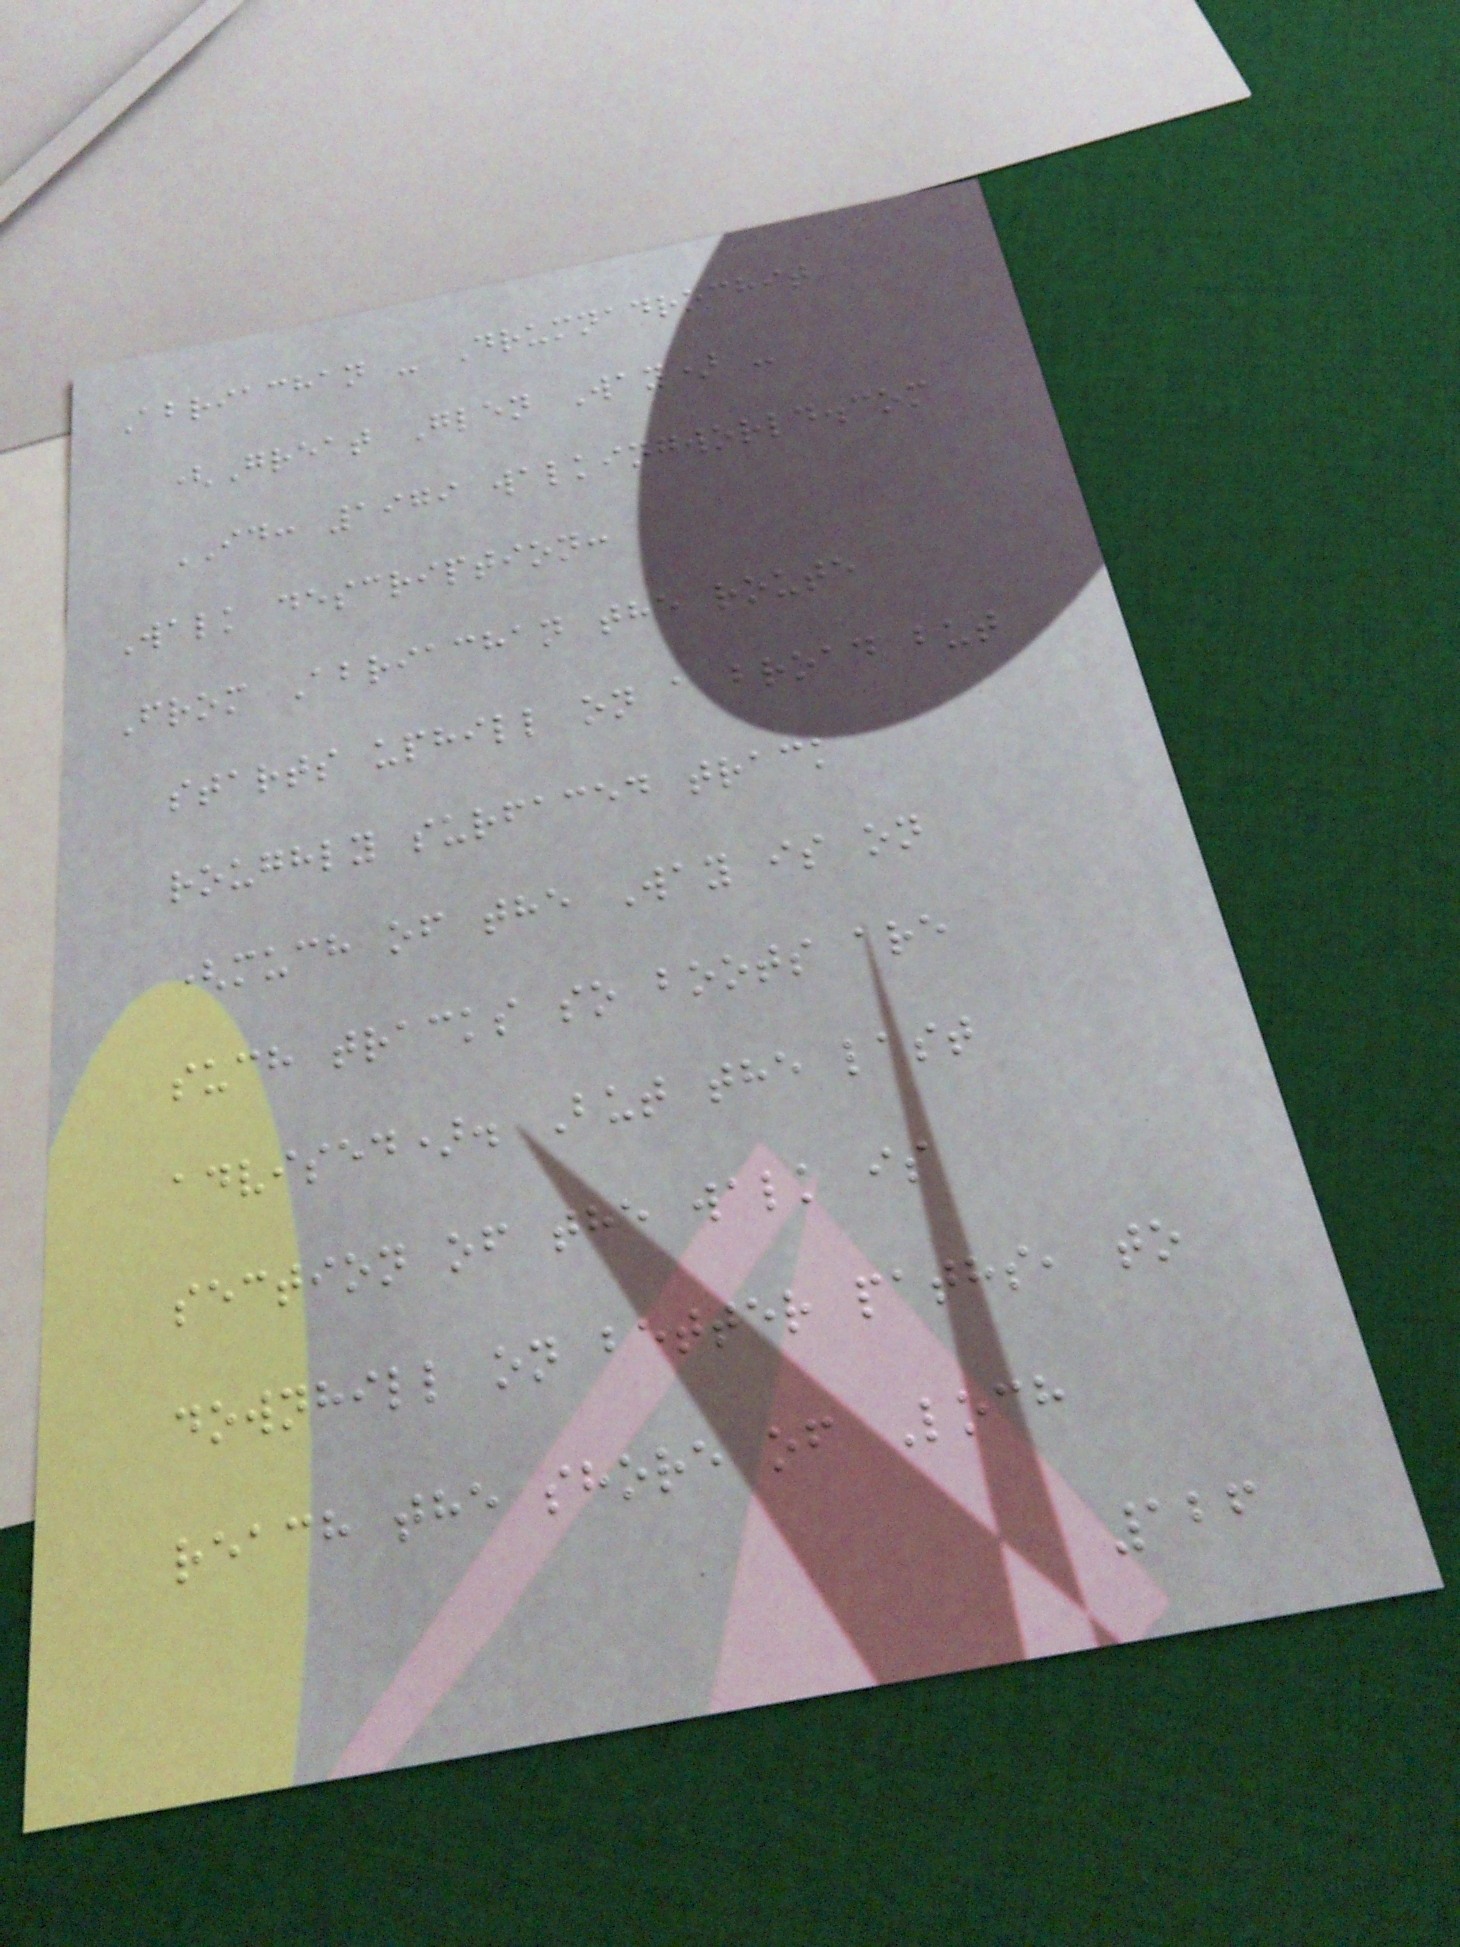Abriachan - Drumnadrochit
(Great Glen Way) -
ID: 1979 walkingworld.com
Walk description:
From Abriachan the route
starts uphill on a broad but
roughly surfaced track
(much of the Way is on
such tracks so boots are
advised). But the last
section of the walk is
downhill on better paths, to
reach the shore of Loch
126
